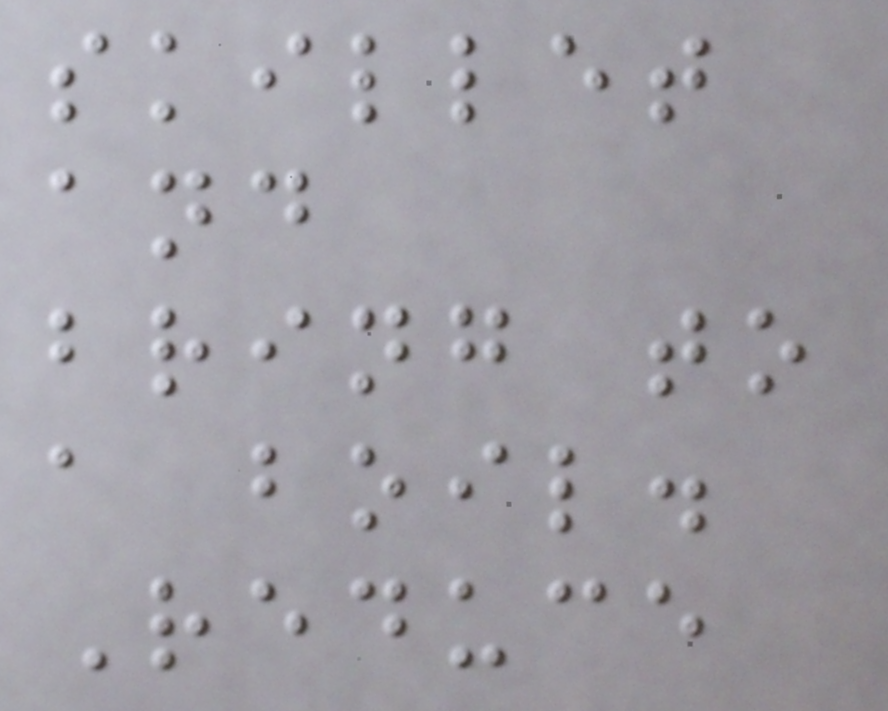skillet
and
bring to
a boil.
Reduce
